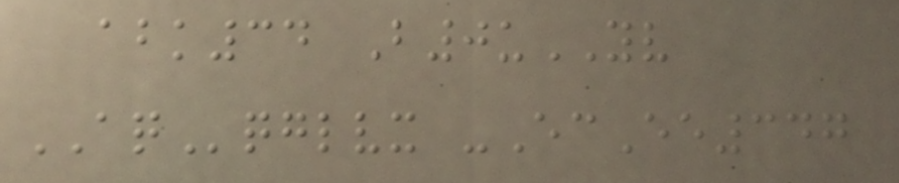abk34 B0uYV
AQqglvx -EcEe347
